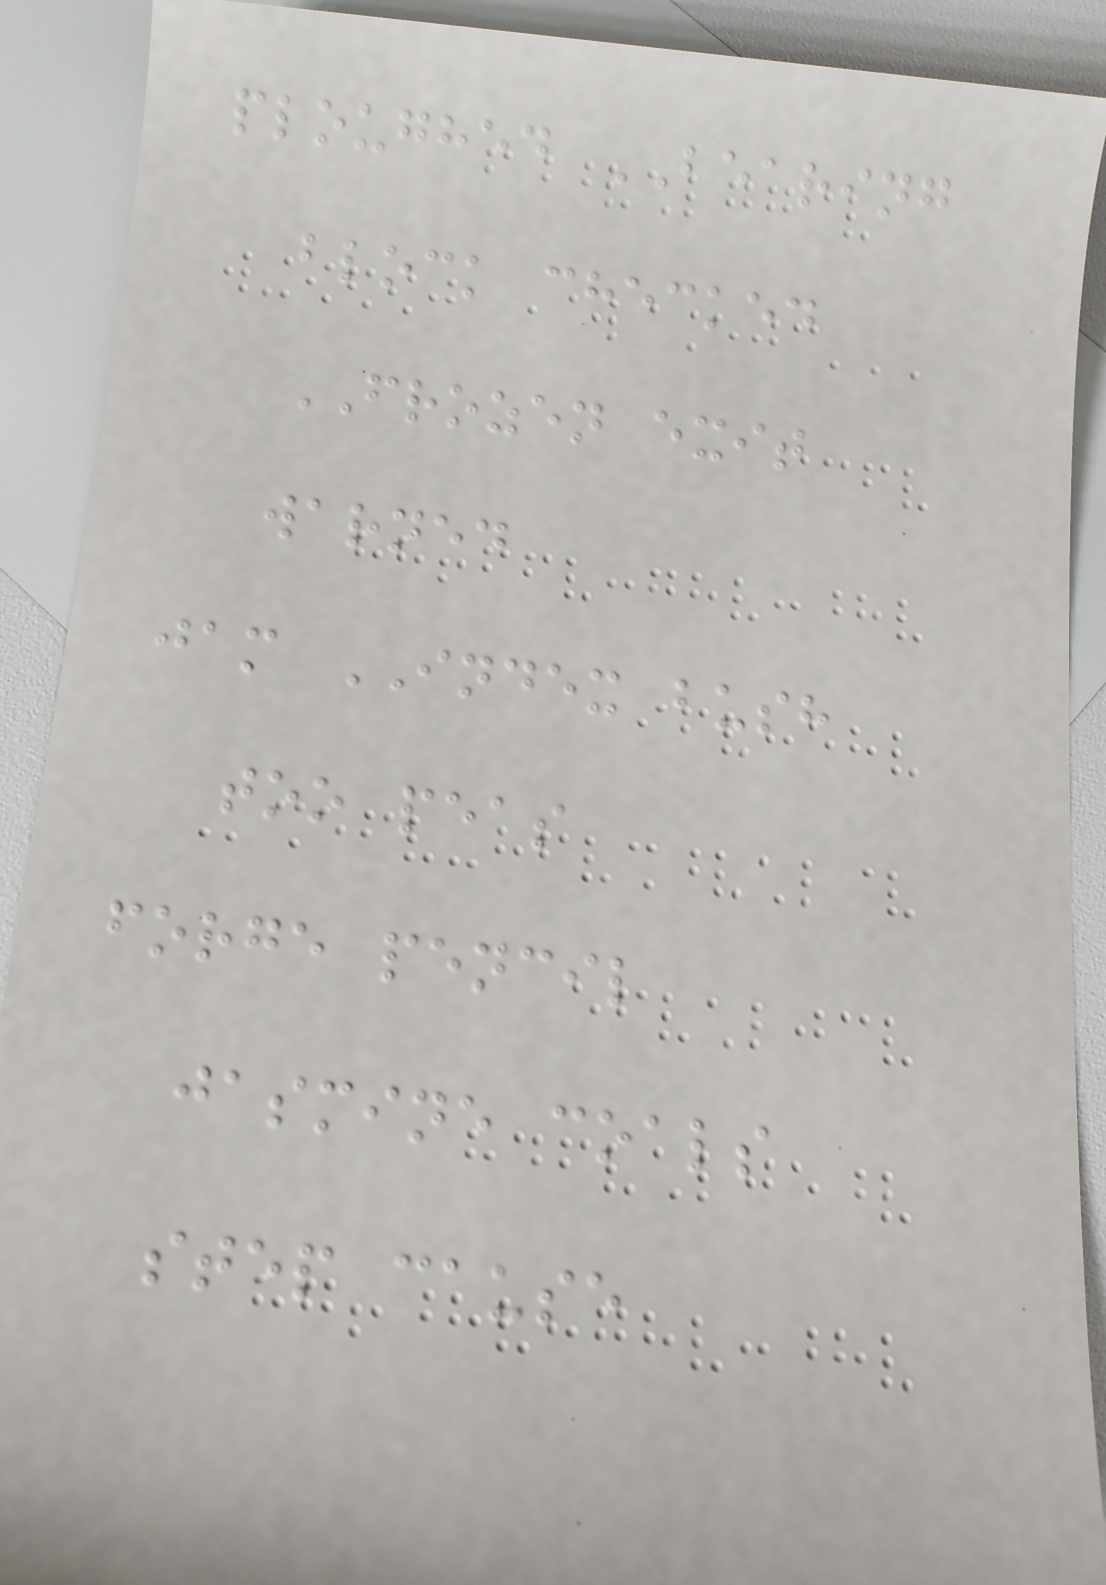ploughed BEARING
block checked
FROZEN exit
warned
jam INDEX bush
too peas
forge pencil
jasmine coals
step cause
